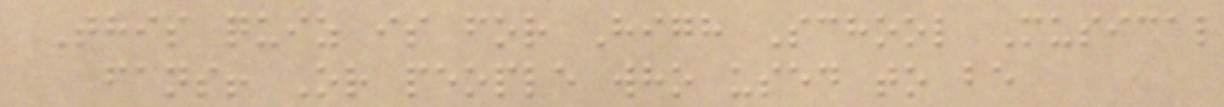This quiz is for High School Musical
fans! Or people who used to be
